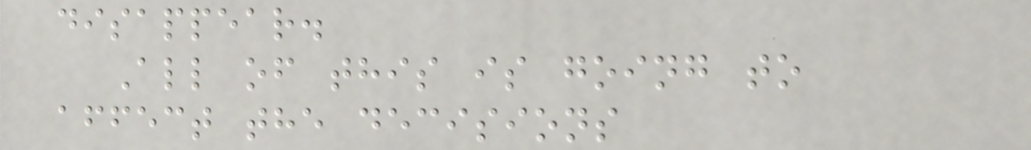disappear.
All of this is going to
affect the decisions
